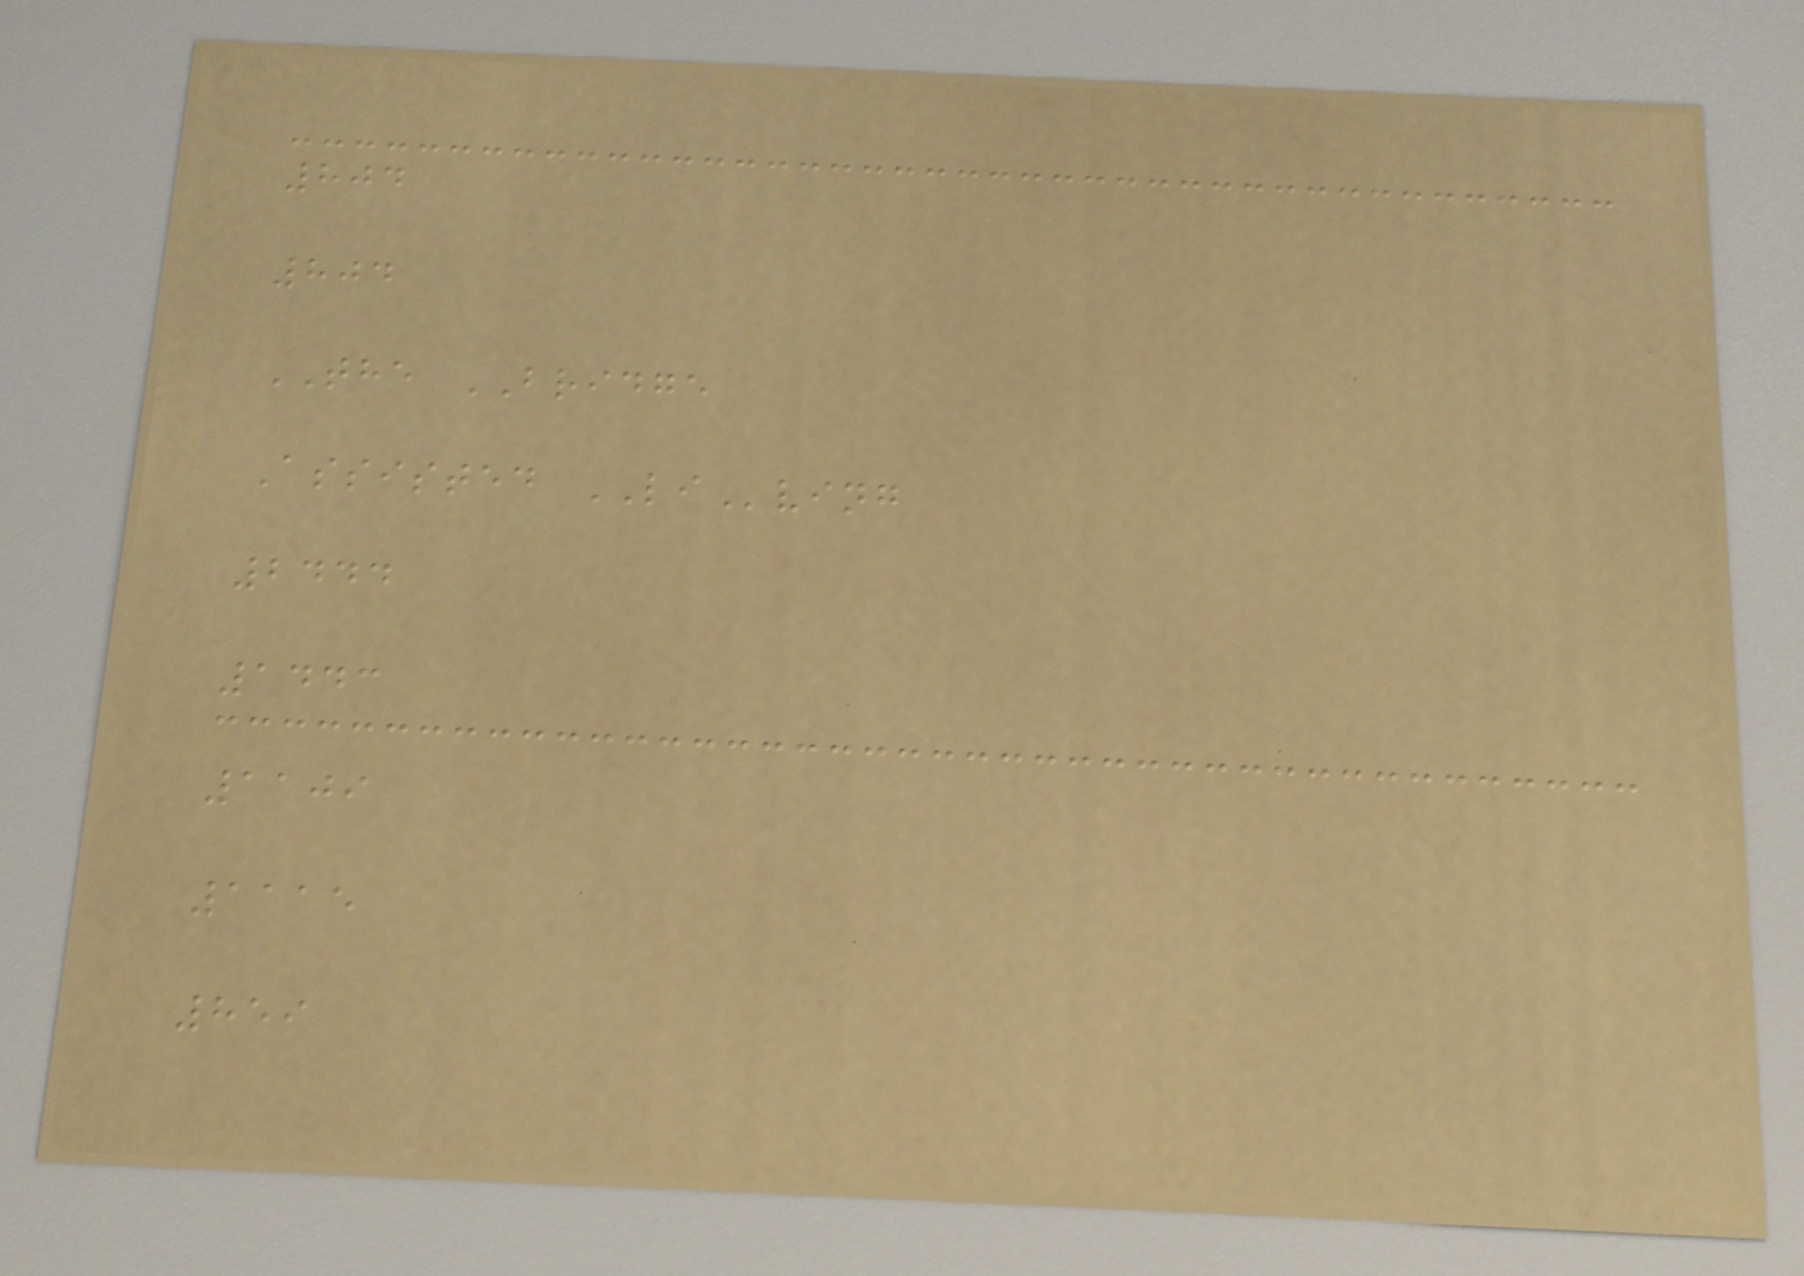804
804
THE BRIDGE
Assisted LIving
2444
1443
1109
1115
859
